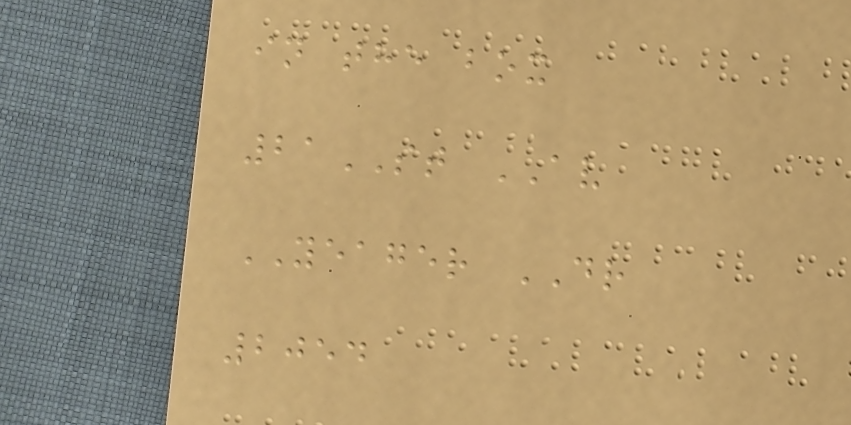in the box
21ST AV
YEAGER DR
2054
